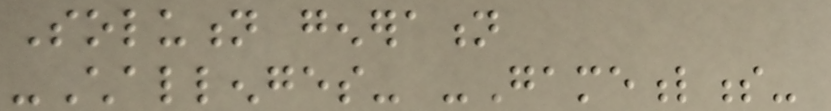Solution generation
-Challenges- -Gamefulness-
